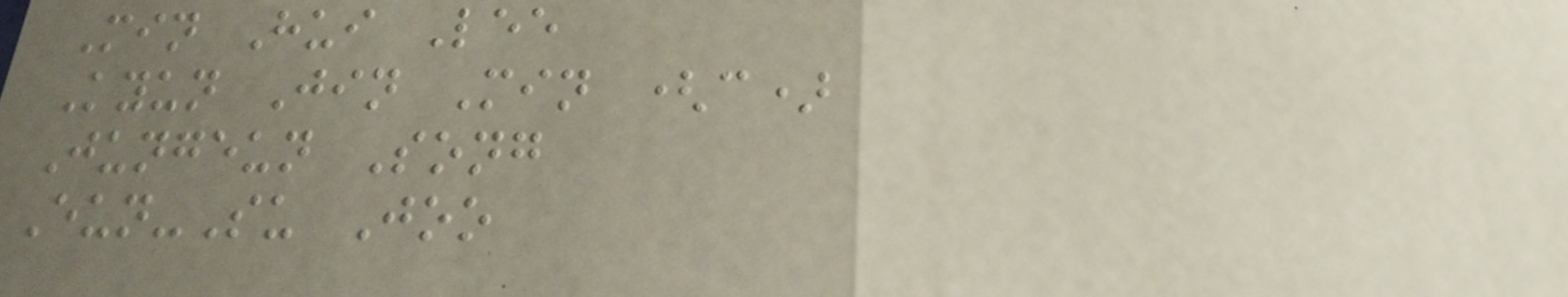Min Hui Lee
Kyun Jin Min (c)
Jungeun Song
Eun-Su Joo
